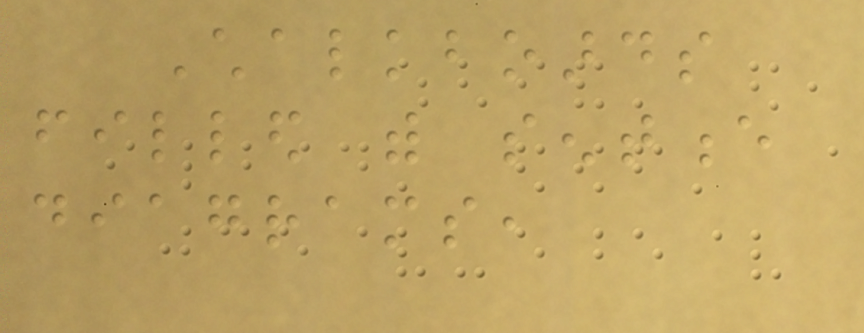Chalkboards
filled with sentence
diagrams,
